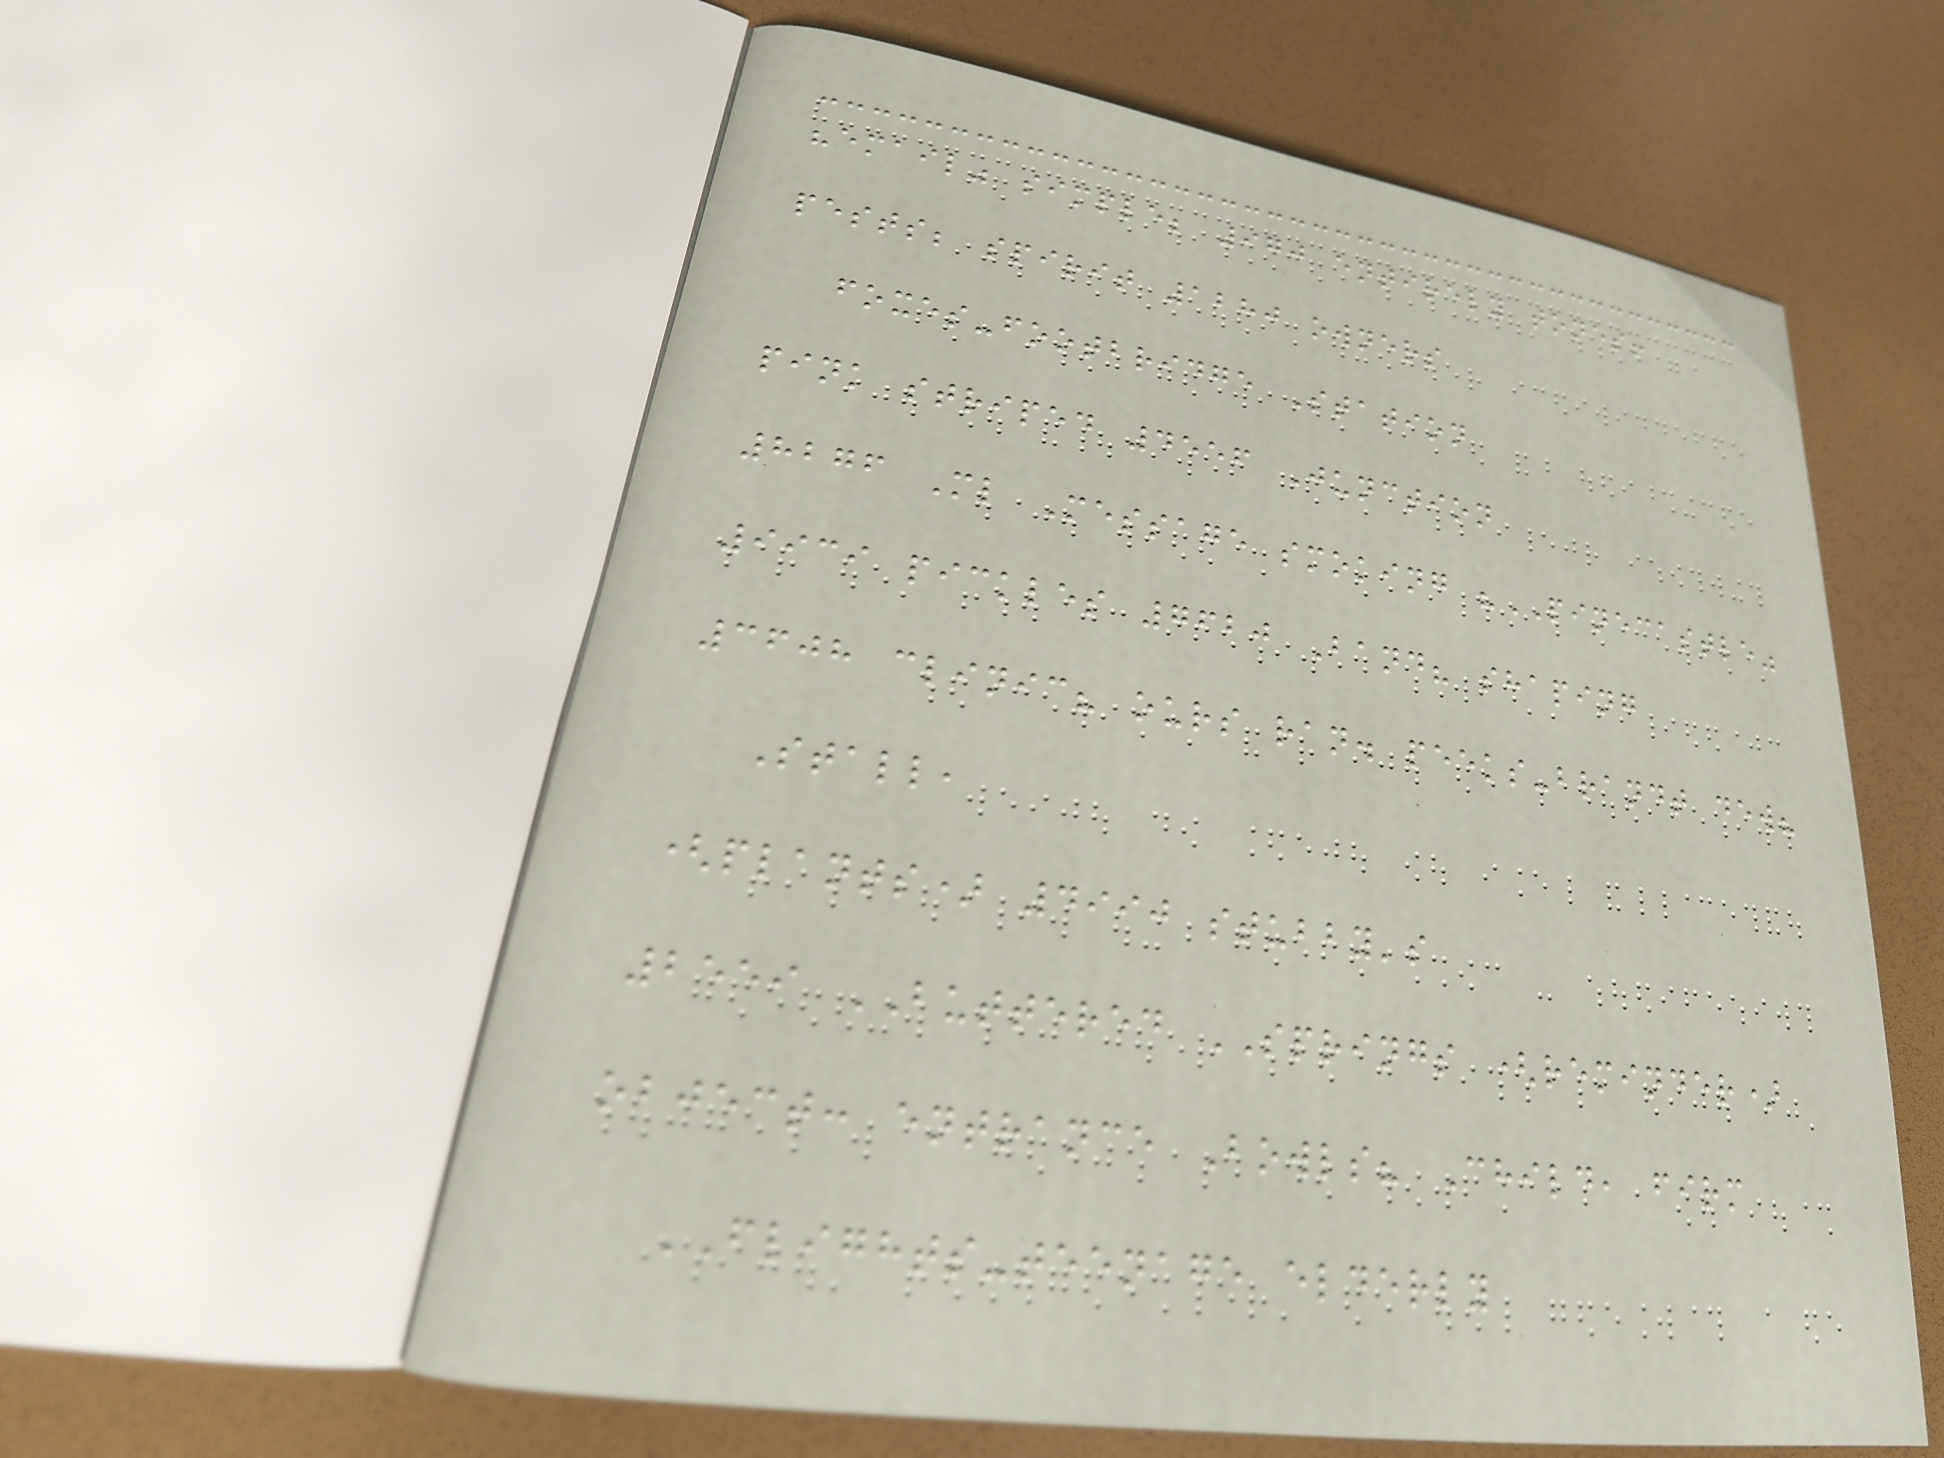"email" simple; 970 entirely tones!
pests; spirit 1280 owners
foxes-footbridge Station
pink striped 4556 Junction
8276 Ml Message smoking "PINECASTLE"
9939 pickles 7620 Band? shaping
3608 clinic? ours ran. peeks-brandt dew?
Stall,
(plants) 4990 stubby's
2559 BUTTERED SPRINGS (reminder)
object: entrance Bowls? Child, firm
FLIGHTS-teenage elderly
